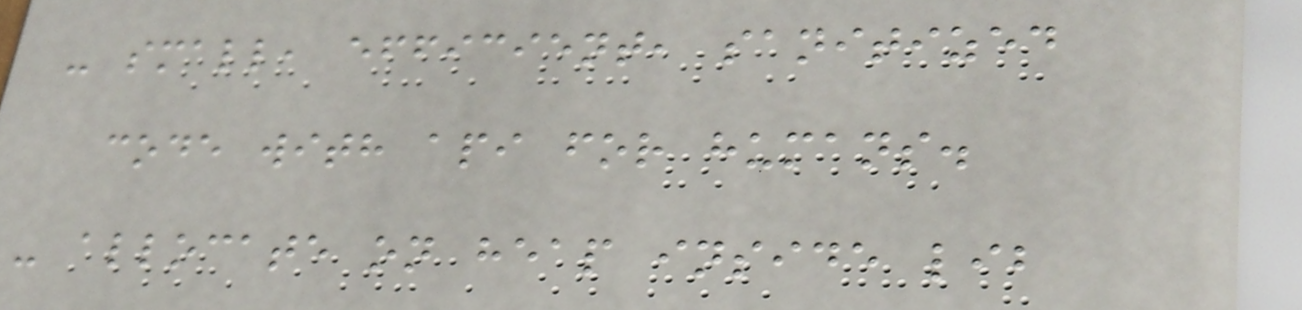- small, efficient, sanitized
code with api for humans.
- allocate on heap inside lib
